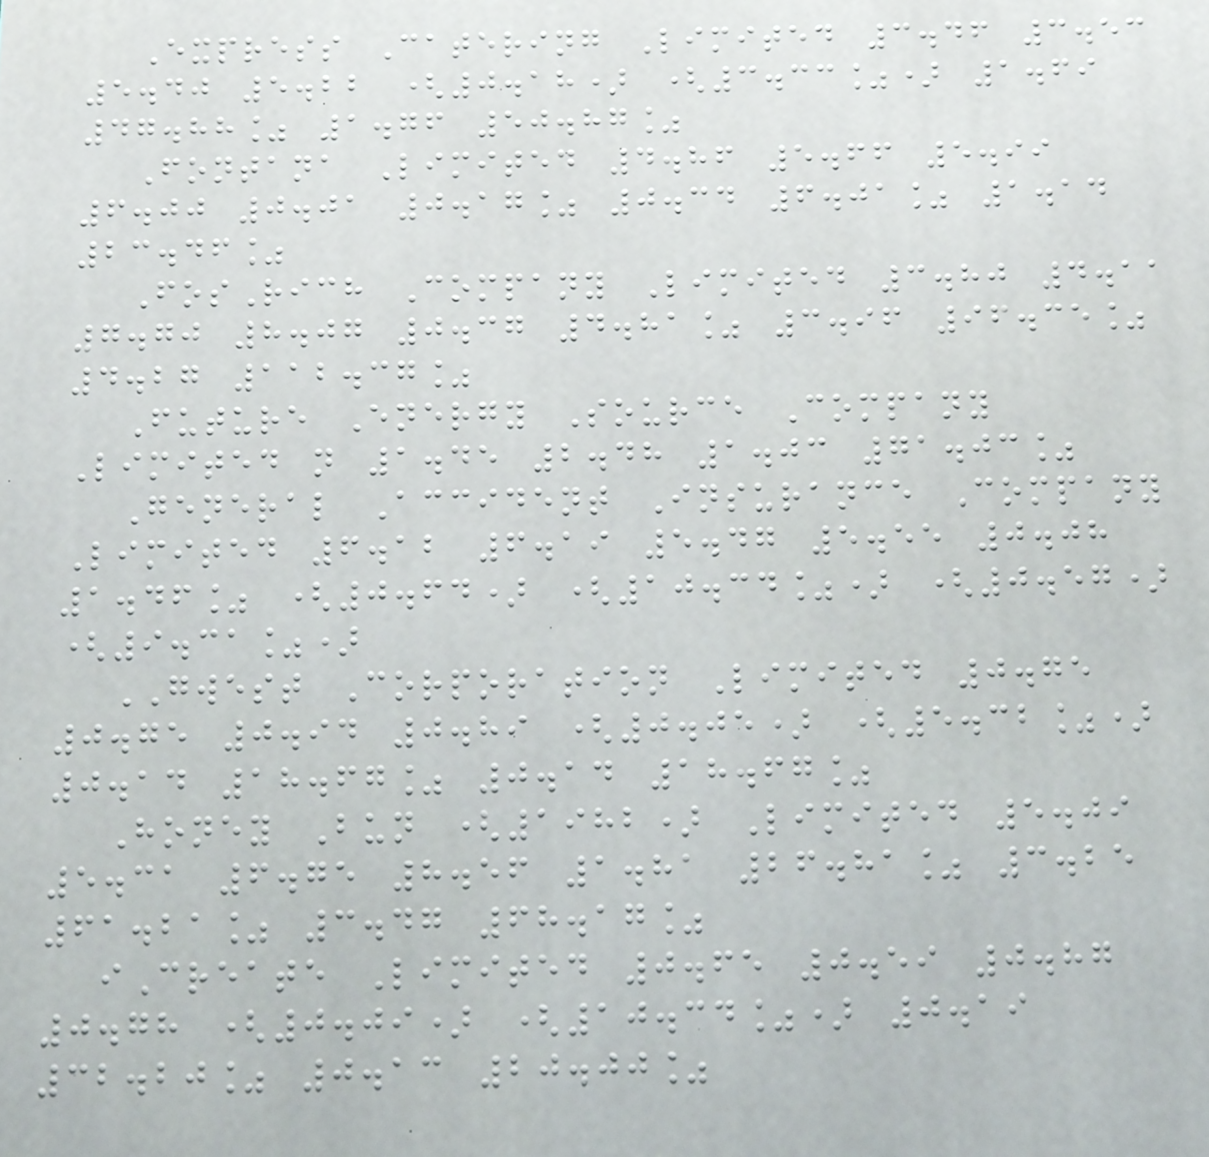Express Catering Limited 3.46 3.53
5.40 5.22 (0.18) (3.33%) 1.69
47.88% 1.76 50.87%
Fontana Limited 4.86 5.66 5.99
6.00 0.01 0.17% 0.34 6.01% 1.14
23.46%
FosRich Company Limited 3.80 4.11
7.70 8.07 0.37 4.81% 3.96 96.35%
4.27 112.37%
Future Energy Source Company
Limited n 1.45 2.48 1.03 71.03%
General Accident Insurance Company
Limited 6.12 6.19 5.47 5.55 0.08
1.46% (0.64) (10.34%) (0.57)
(9.31%)
GWEST Corporation Limited 0.75
0.75 0.94 0.89 (0.05) (5.32%)
0.14 18.67% 0.14 18.67%
Honey Bun (1982) Limited 5.09
5.31 6.75 8.56 1.81 26.81% 3.25
61.21% 3.47 68.17%
iCreate Limited 0.65 0.59 0.87
0.78 (0.09) (10.34%) 0.19
32.20% 0.13 20.00%
